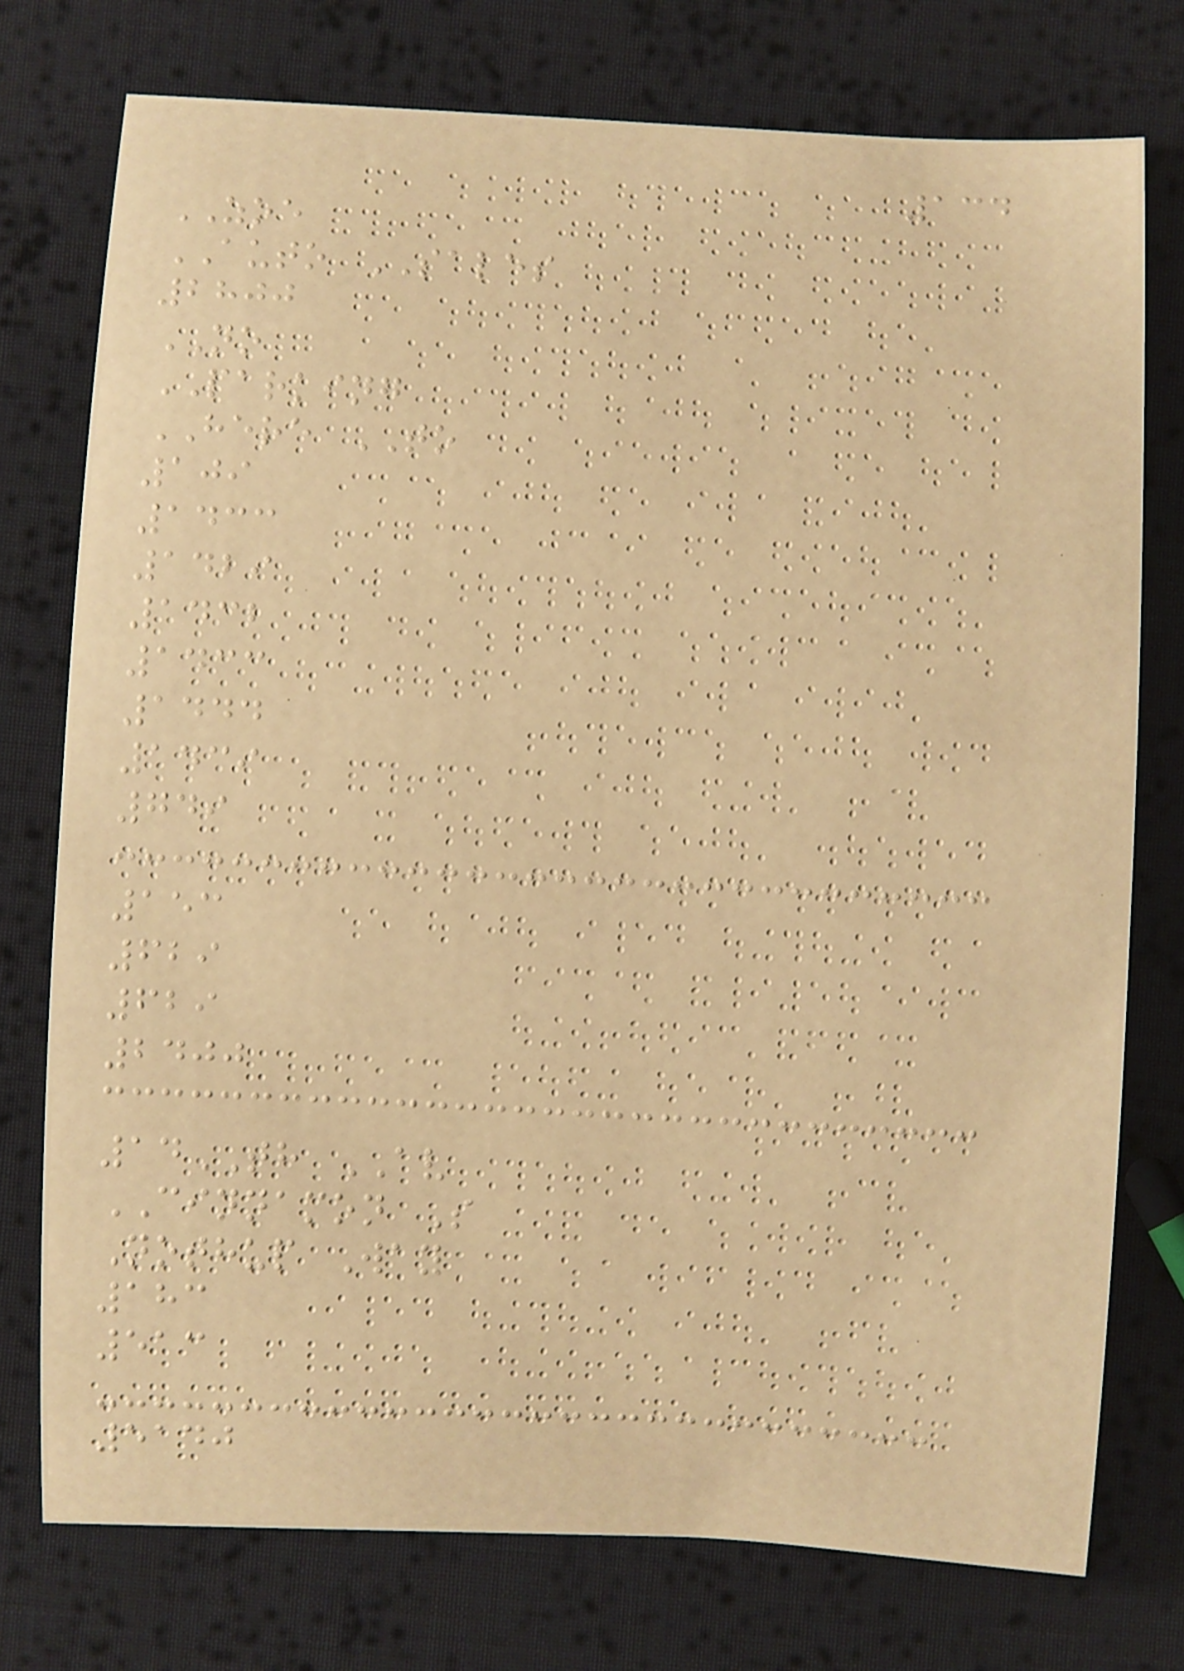134
ZOE
AUTO SALES
2800
NO
PARKING
HERE TO
109
1433
1429
1432
1433
1444
1439
749
153
629
629
2400
14TH AV
CINNAMON S
Nothup Way
183
513
5140
